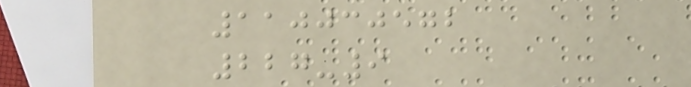110030572
227-9
